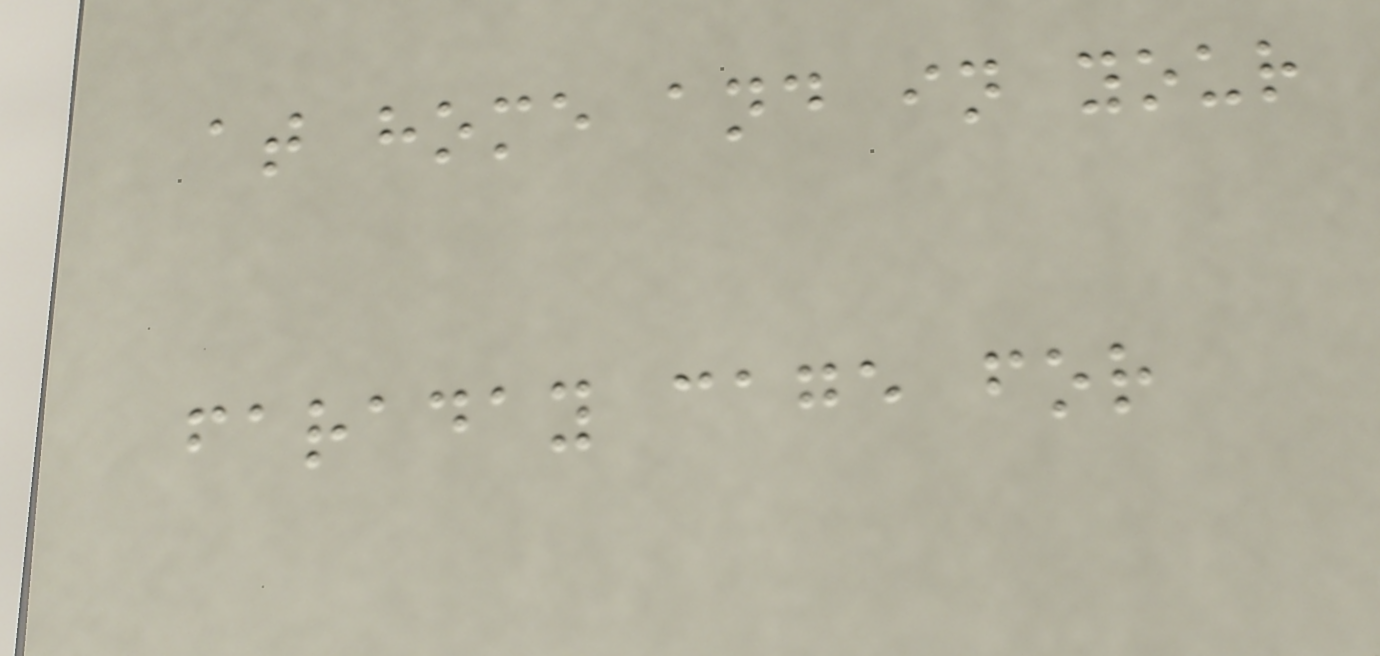at home and in your
faraday cage for
